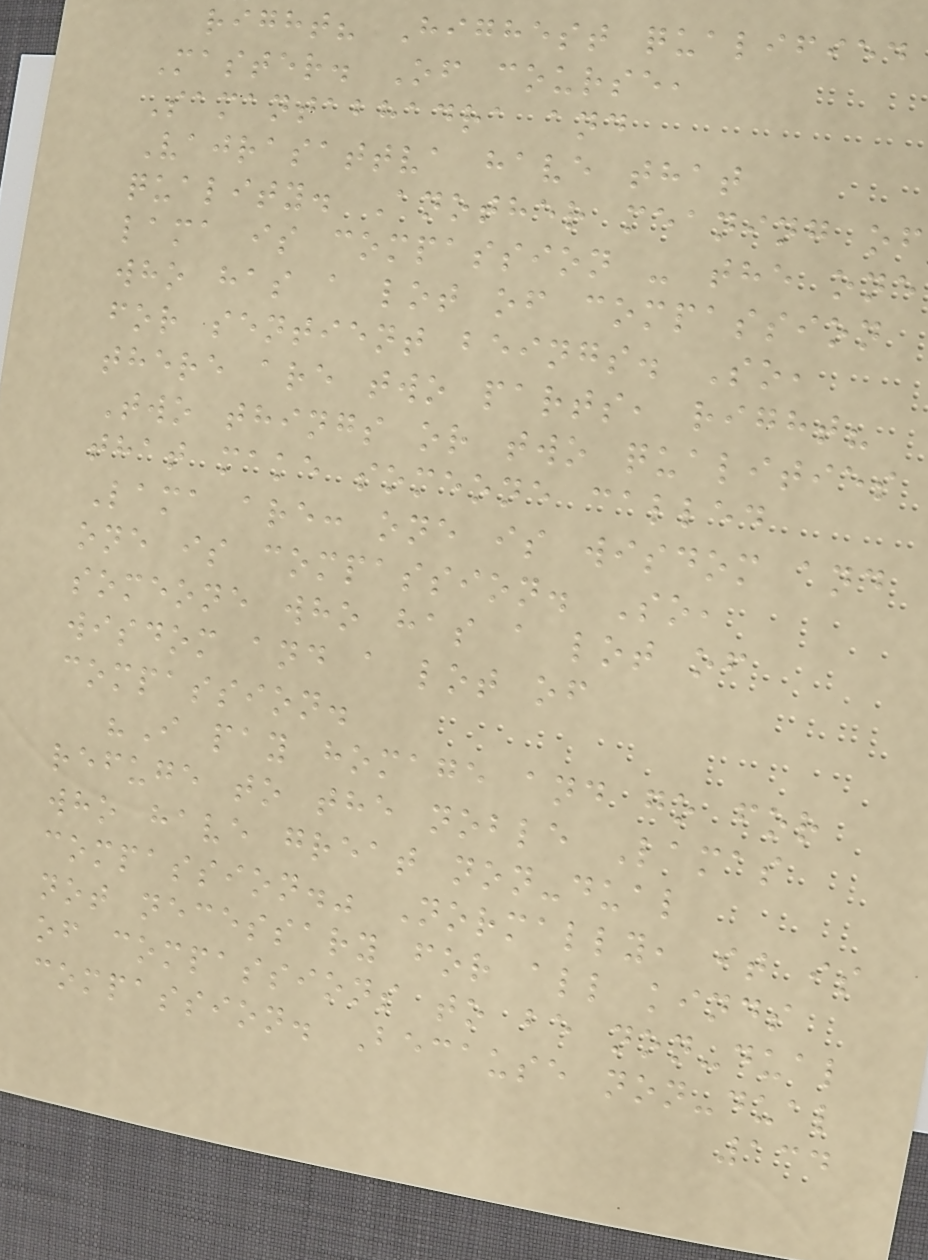right? Highest qualified
Master. Of course,
Samantabhadra and
Vajrasattva have that
quality. Another meaning of
lama is compassion - the one
who has a lot of compassion
for sentient beings. So,
there are two parts, right?
Two things or two qualities
that make someone called
Lama are: one is wisdom and
one is compassion. So,
someone who has a lot of
wisdom and a lot of
compassion.
"I pay homage and go for
refuge to the noble Lamas
who have great non-dual
compassion." Normally, it is
not necessary for all kinds
of compassions to be non-dual
compassion. Because non-dual
134
